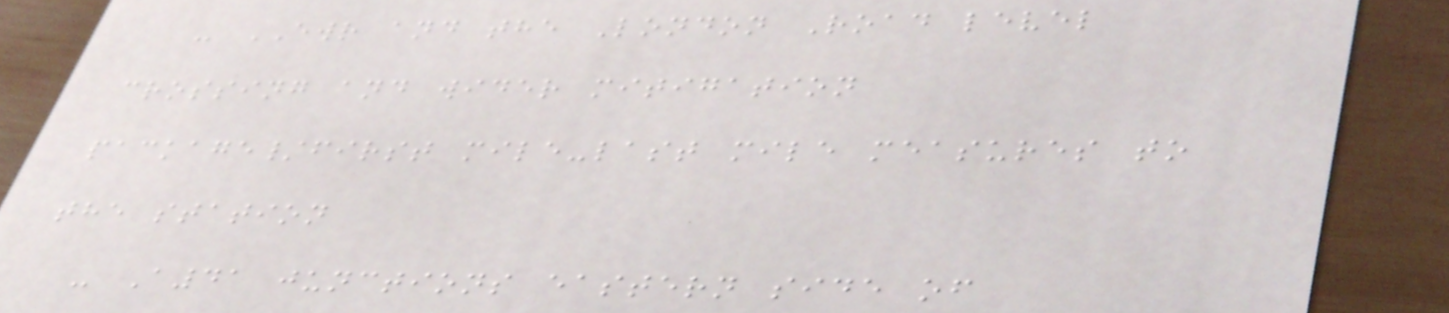- EWR and the London Road level
crossing and wider mitigation
package/first mile-last mile measures to
the station
- A41 junctions eastern side of
